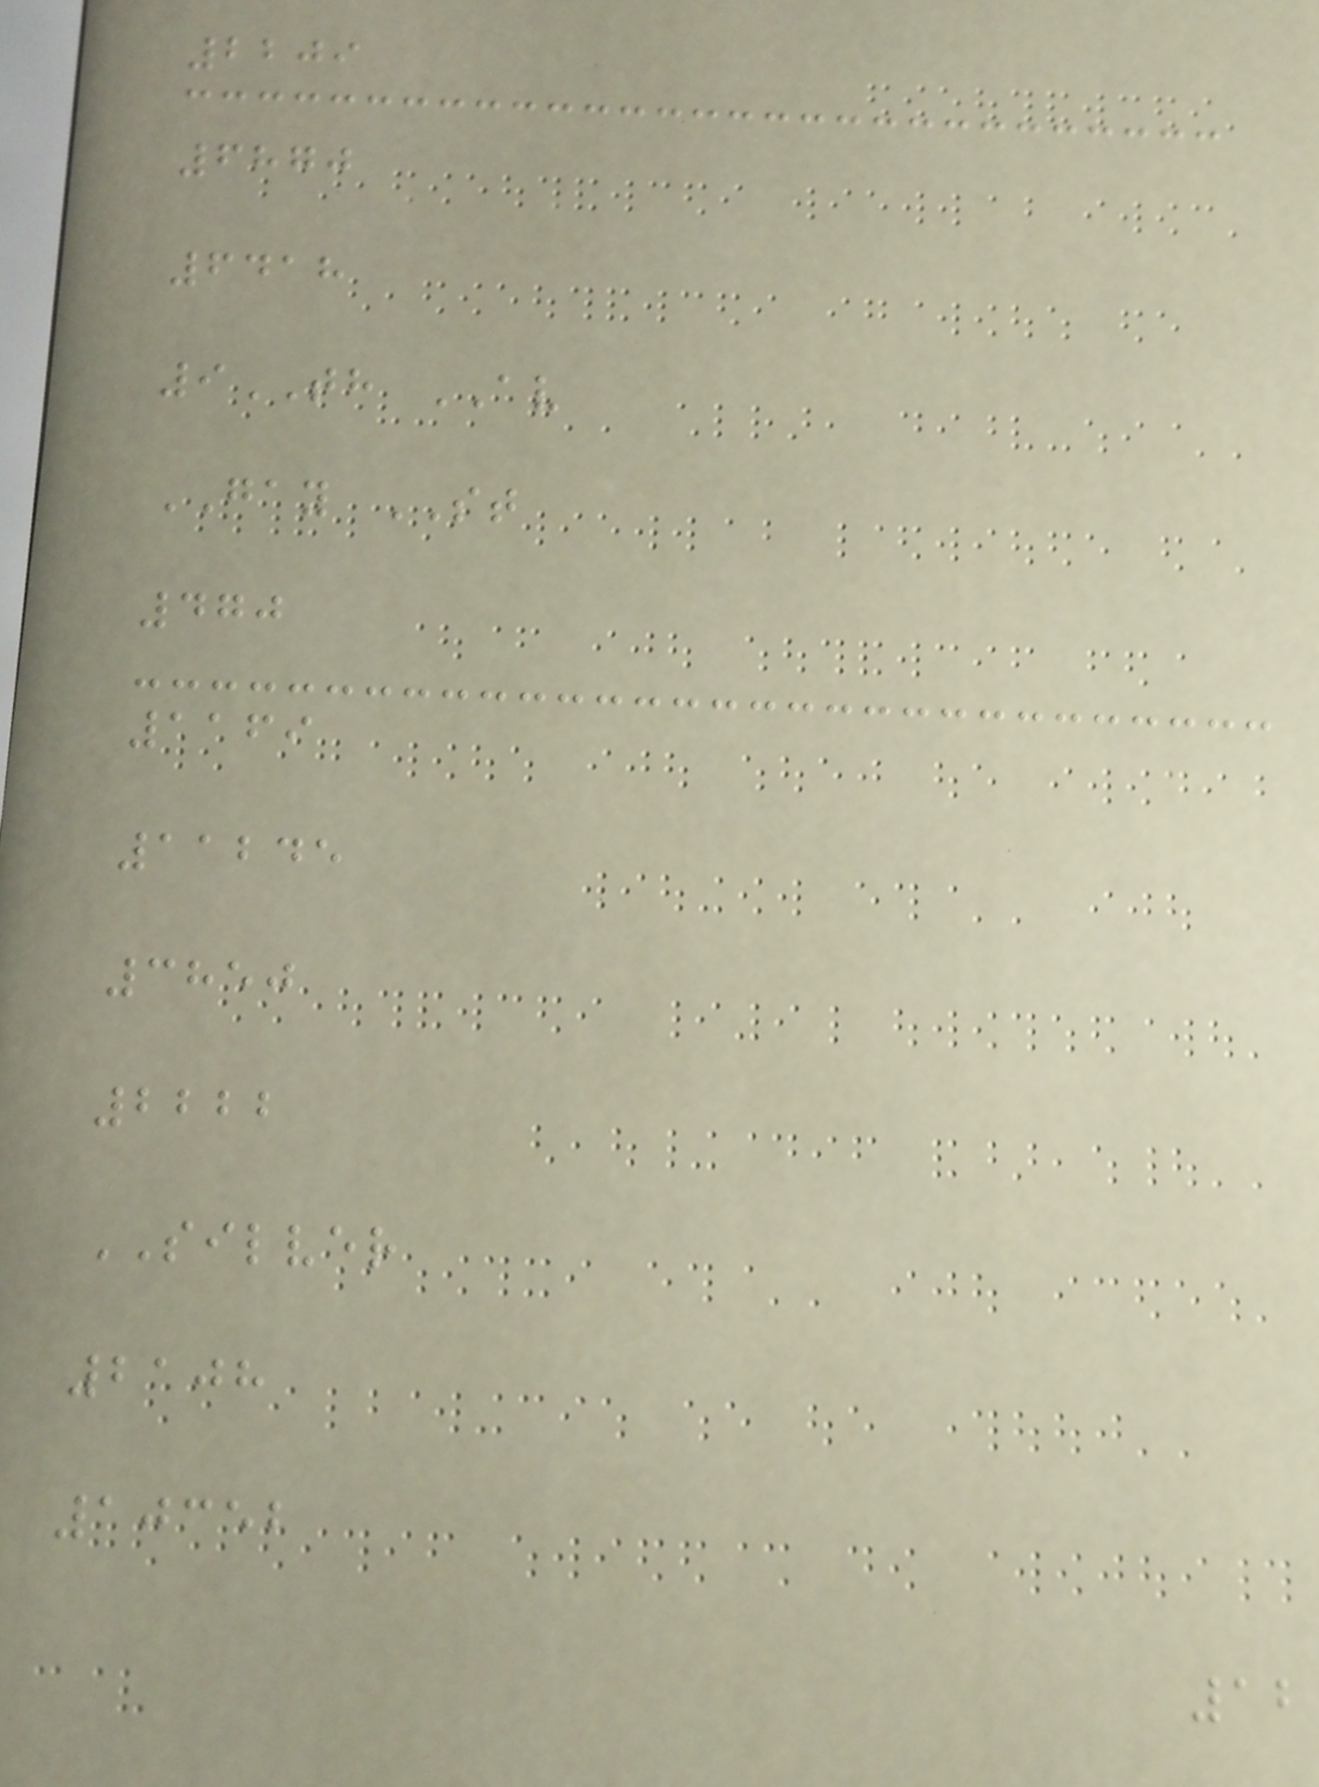2209
6870
6418
9TH AV
GAY ST
470
1169
11245
3850
2222
SILVER
2108
10352
12
